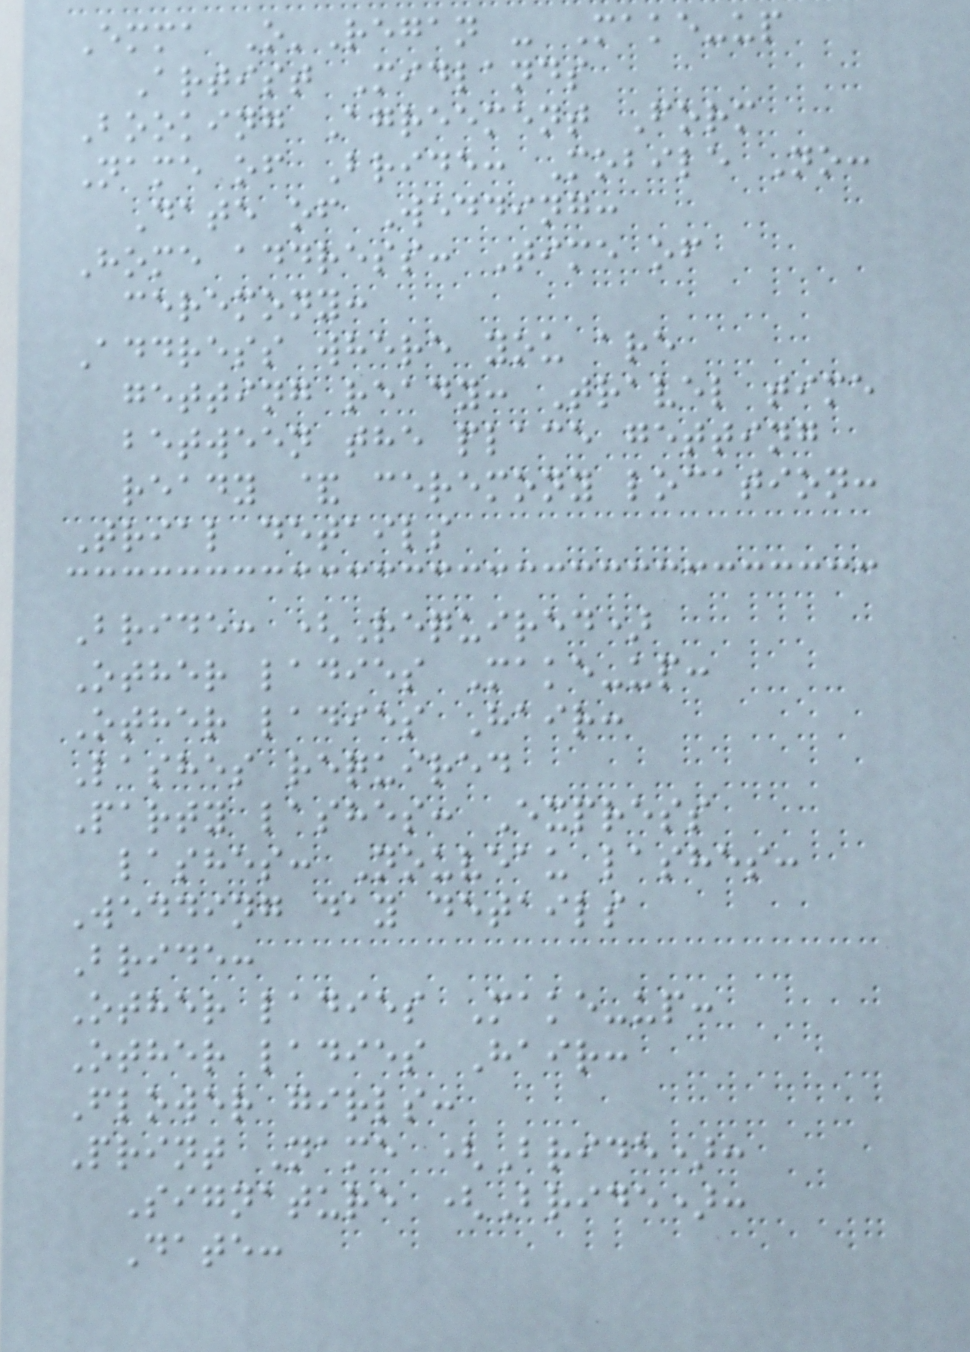Emma O'Regan - Make-up
Artist Midlands
Booking Agreement Form
Name of Bride: Mobile No:
Date of Wedding:
Home address: Time of
ceremony:
Address where you are
getting ready: Travel time
between the place getting
ready & ceremony location:
Trial details
Bride: (Required)
Other ladies Make-up:
Other ladies Hair:
Lashes required
Party lashes: Express
lashes: Nouveau lashes:
Wedding day details
Bride:
Other ladies Make-up:
Other ladies Hair:
Flower girls:
Print Name (Bride):
Signature (Bride):
Date:
